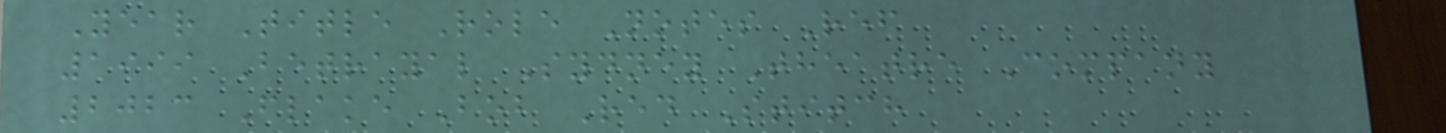Year Title Role Notes Ref
1999 Betrayal Sydney Theatre Company
2023 Flake Bob Red Stitch
